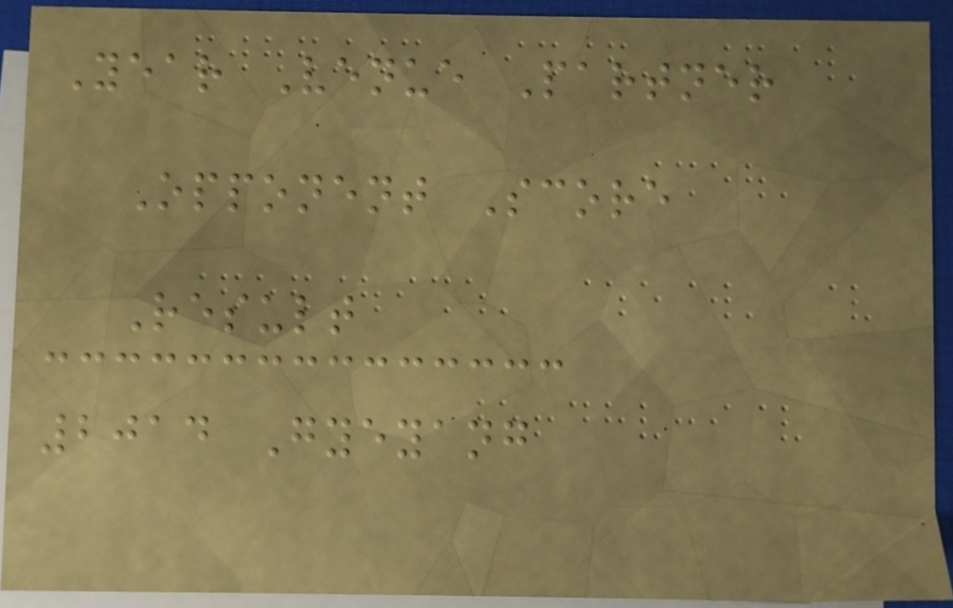Year Venue Partner
Opponent Score
Result
2014 Gyeyang
